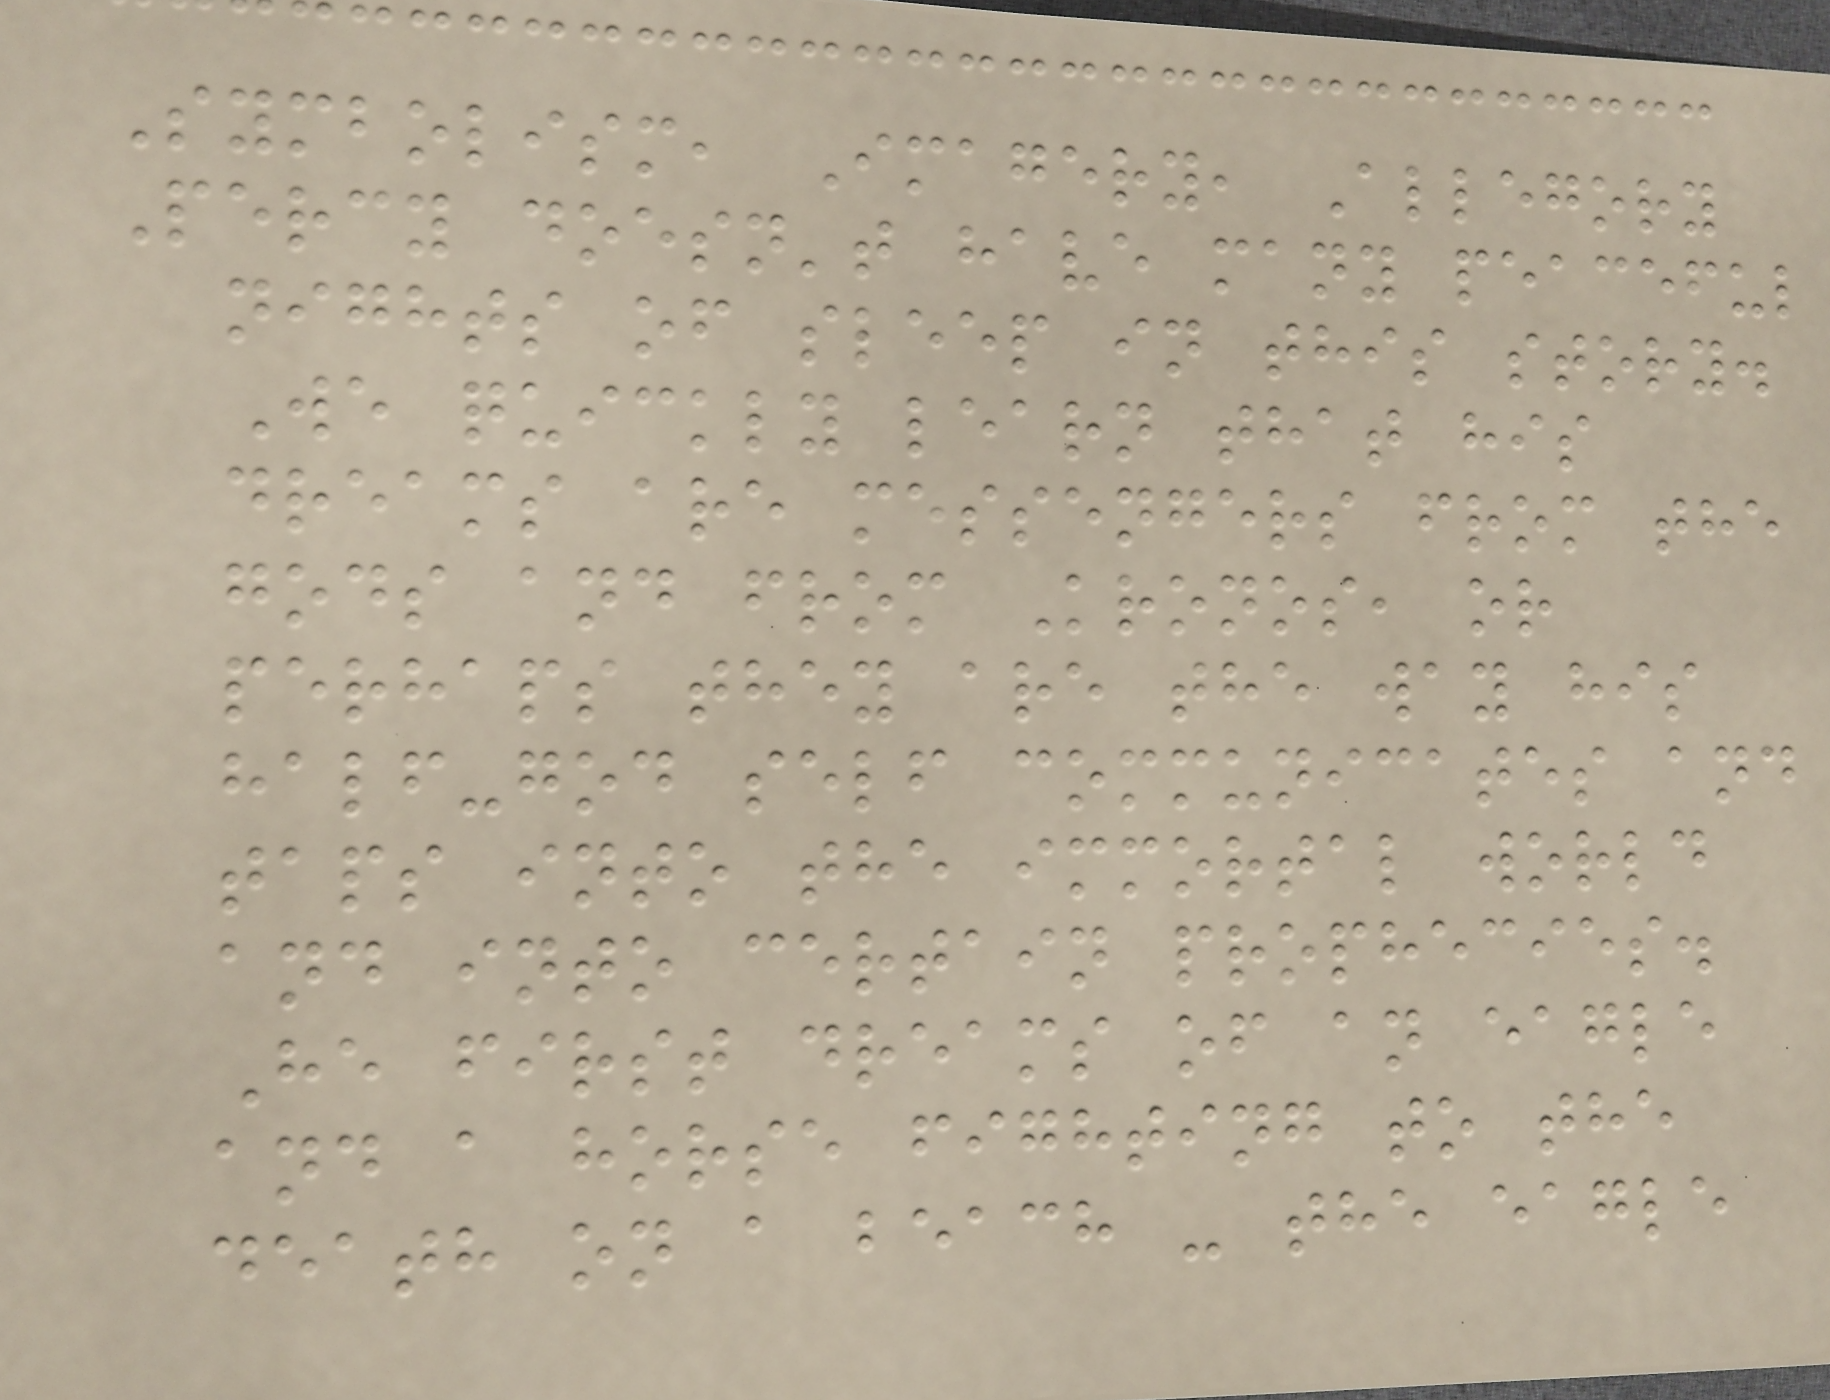Symbolism, Imagery, Allegory
Percy doesn't have many peaceful
nights of sleep in this story.
We quickly learn that his
dreams are messengers from the
gods and from Kronos, or
perhaps they are the way his
half-god self communicates and
taps into the immortal world
and into certain prophecies.
He first dreams of an eagle
and a horse fighting to the
death on a beach - the eagle
